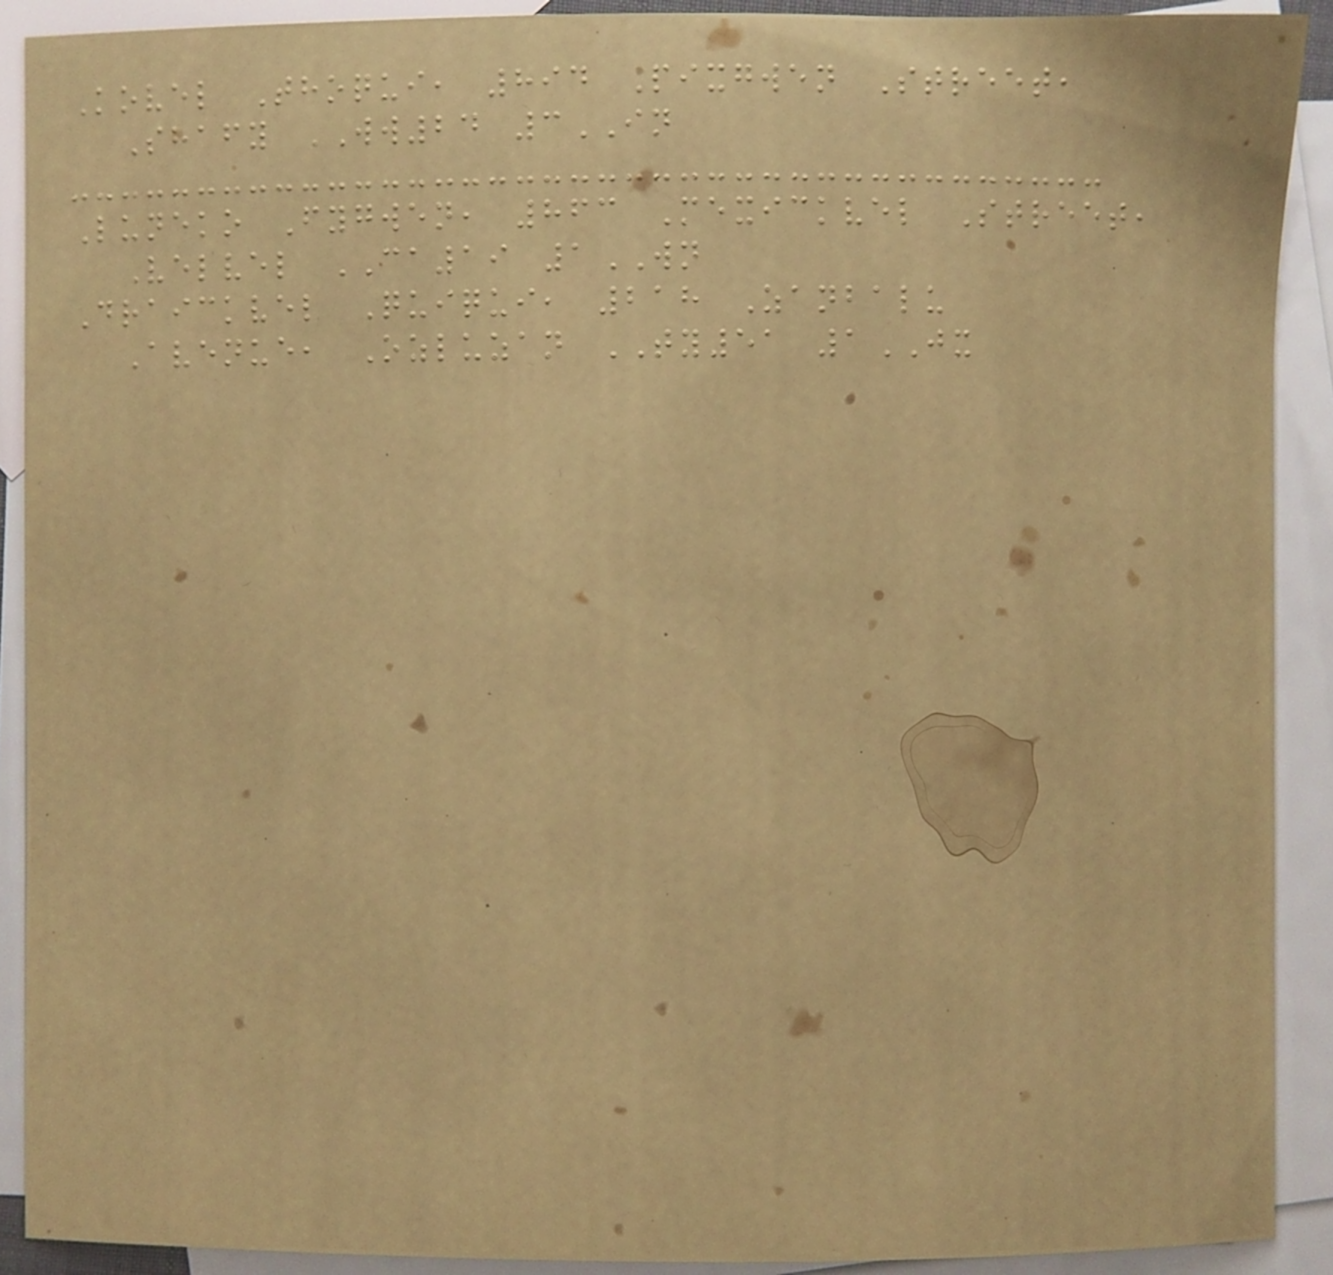Kovel Thoqui, 894 Pixgwen Street,
Shafy WW24 3IN
Luneko Fygwen, 863 Mexickvel Street,
Velvel CA19 1WN
Draickvel Quiqui, 218 Zanbalu
Avenue, Ozluzan TY51 1JX
